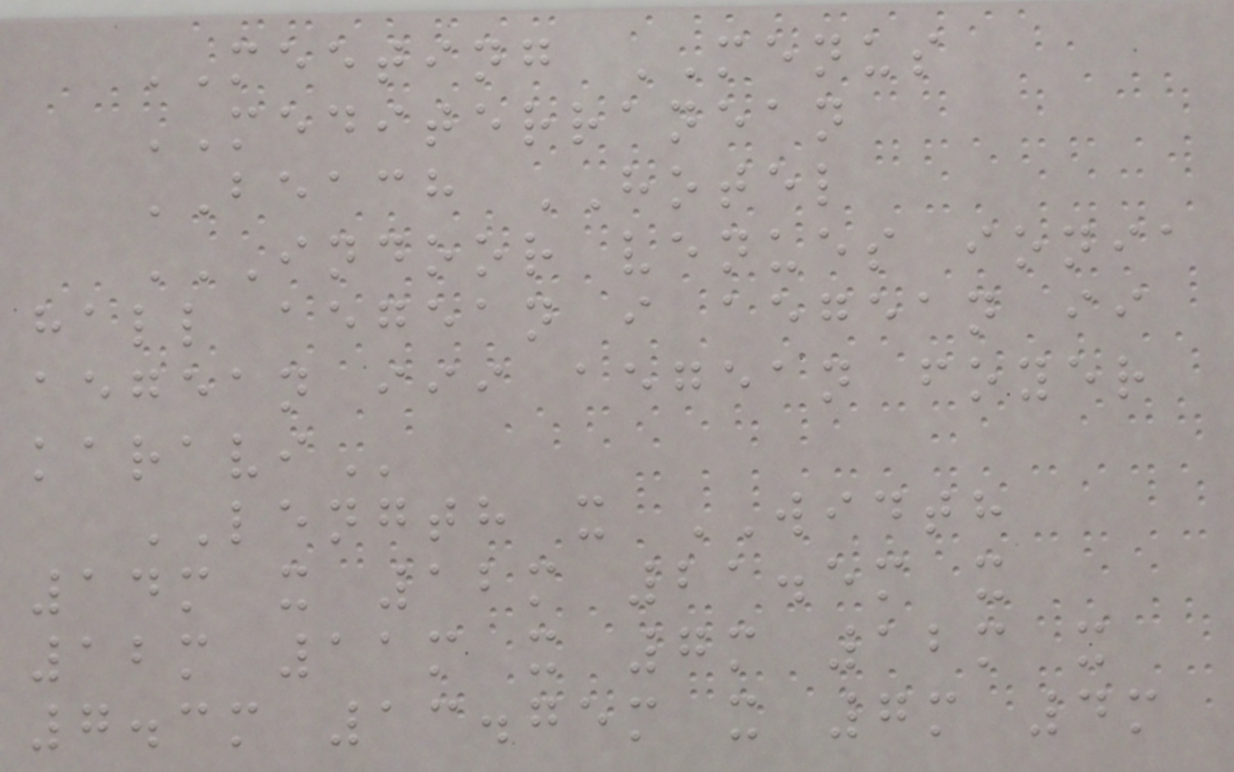MEETING MENUS
MEDITERRANEAN
BEACH HOTEL
INDOOR VENUES IONIA
HALL AEGEAN I AEGEAN II
AEGEAN III AEGEAN FOYER
KARAVI
LENGTH x WIDTH
14m x 12m 21.5m x
12m 11m x 7m 12m x
7.3m 13.75m x 7m 4m
